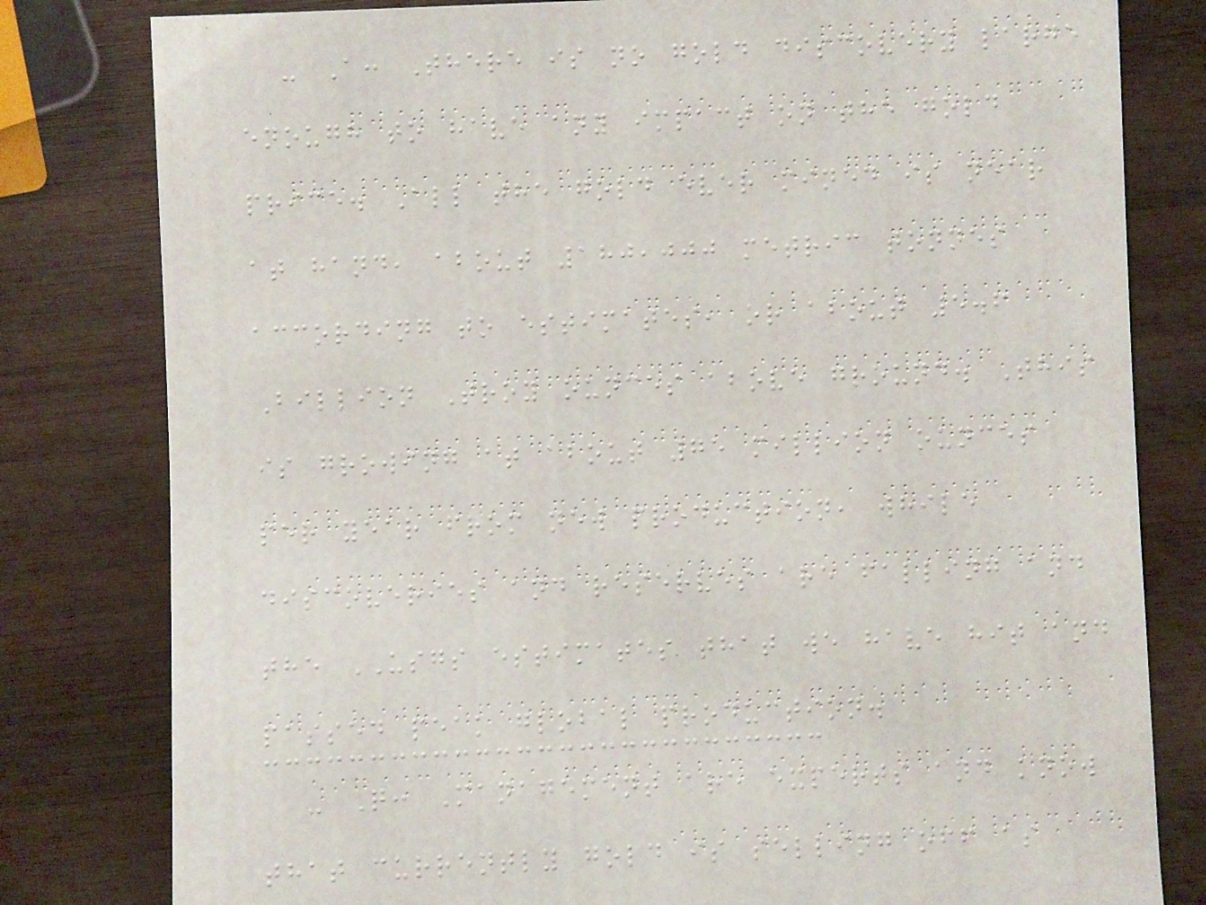- A: There is no gold discovery large
enough to have any impact on the gold
price. All the gold ever mined is near
at hand, about 180,000 metric tonnes
according to estimates, or about 5.6
Billion Troy ounces above ground. This
is growing at about 75 million ounces
per year from new production, while
discoveries and reserves are falling and
the USGS estimates that we have hit and
passed peak global production.
- Q: Management are experts and know
that currently gold is selling off as
